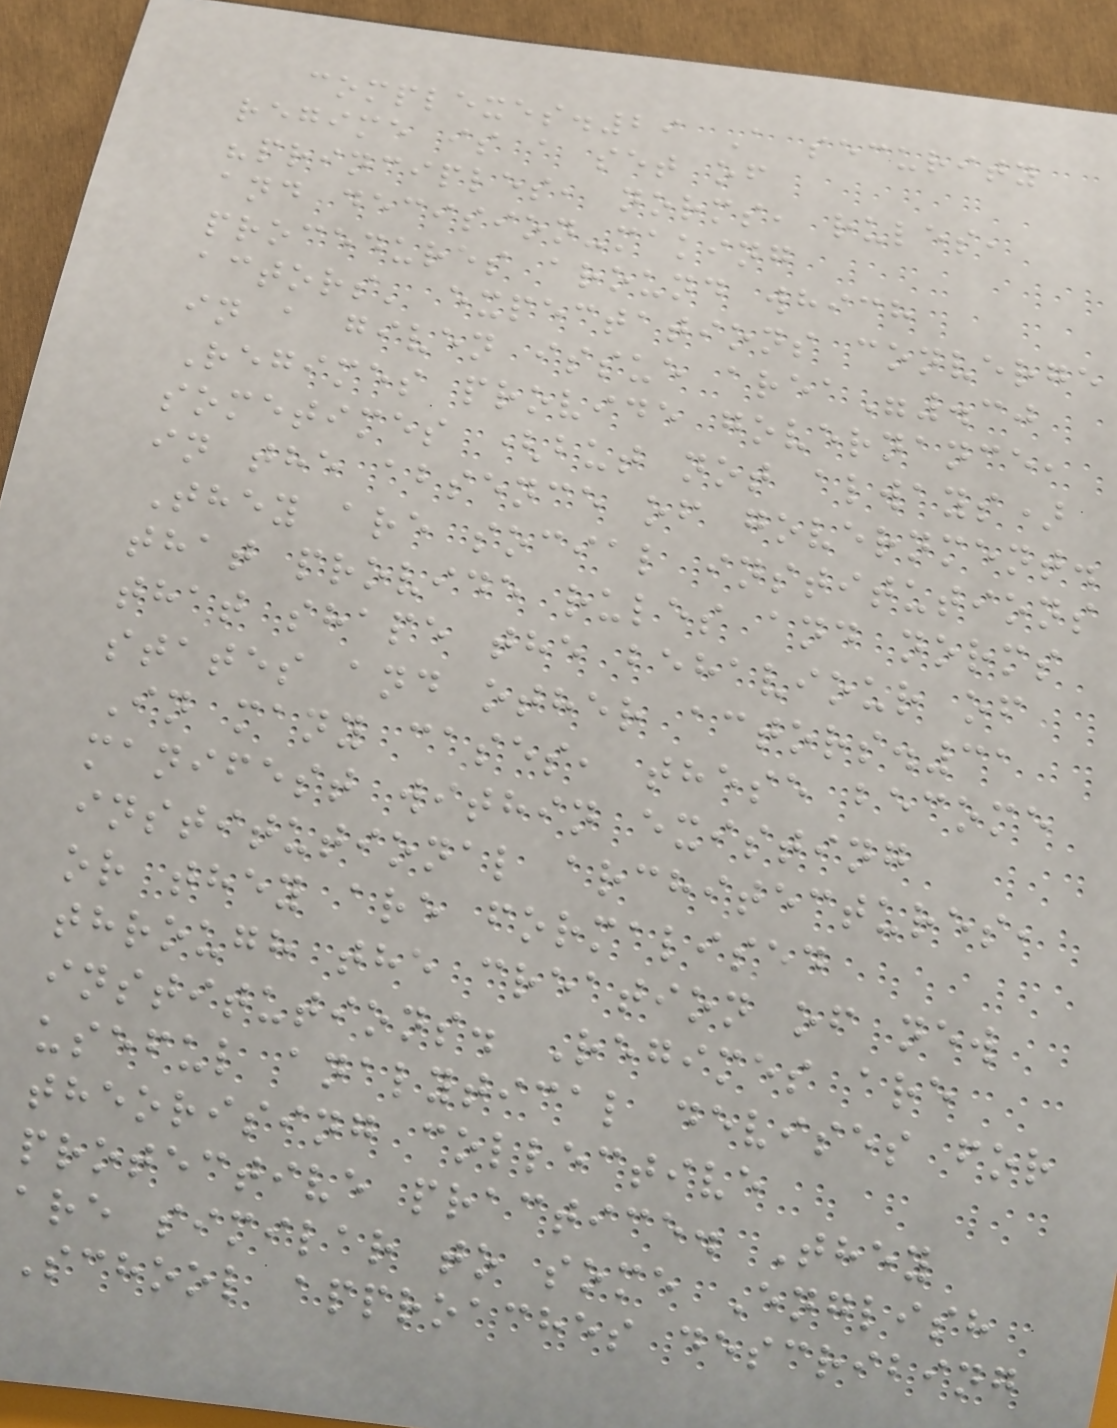complexes.29 A security
regime is a set of
"principles, norms, rules,
and decision-making
procedures around which
actors' expectations converge
in a given issue area".30
Regimes provide governance,
sometimes (but not always)
in the absence of government.
They are social institutions
that provide rules and norms
that shape the behaviour of
states and other actors.31
In many cases, these become
manifest within existing
institutional architectures,
or they are formalised
through the creation of new
institutions. Regimes are
useful analytical devises for
theorising collective
protective practice. They
are similar to some English
School approaches describing
